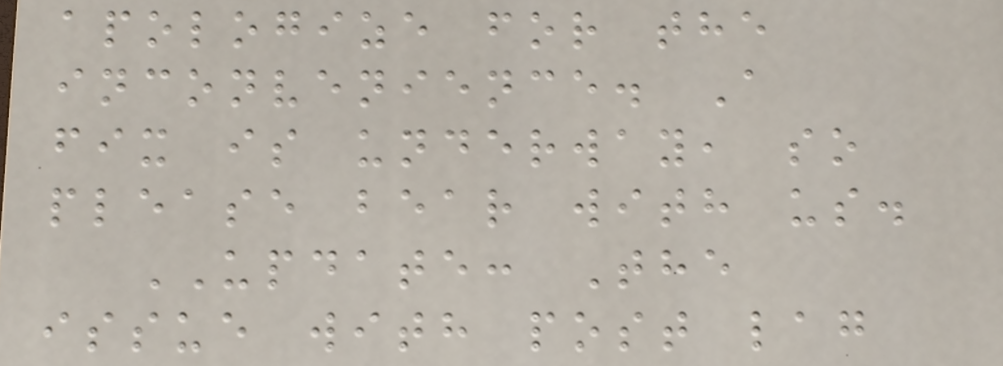apologize for the
inconvenience. A
fix is underway, so
please bear with us.
UPDATE: The
issue with post lag
